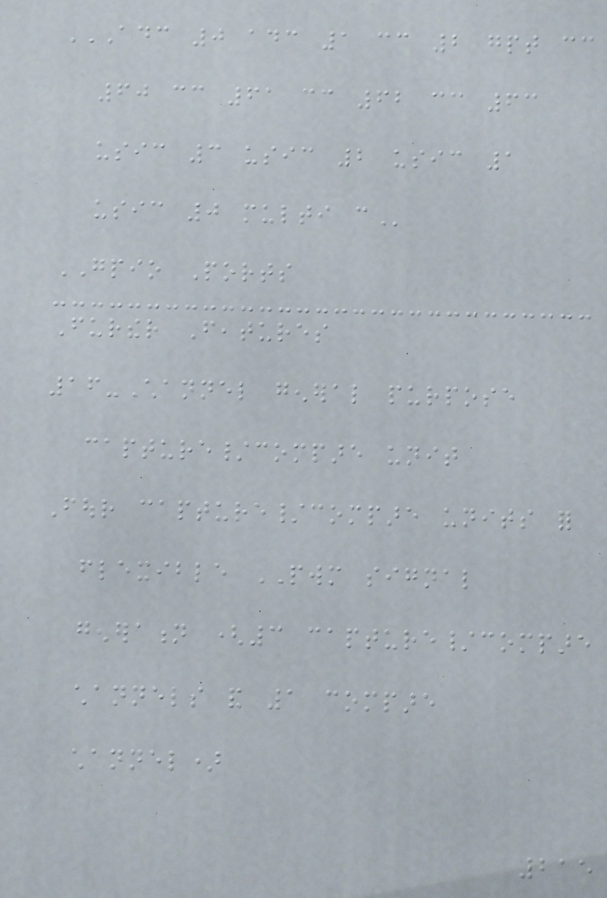ADC 0 ADC 1 CC 2 GPT CC
60 CC 61 CC 62 CC 63
USIC 3 USIC 2 USIC 1
USIC 0 MULTI CAN
GPIO Ports
Further Features
16-Channel general purpose
capture/compare unit
Four capture/compare units for
flexible PWM signal
generation (3 capture/compare
channels and 1 compare
channel)
215
